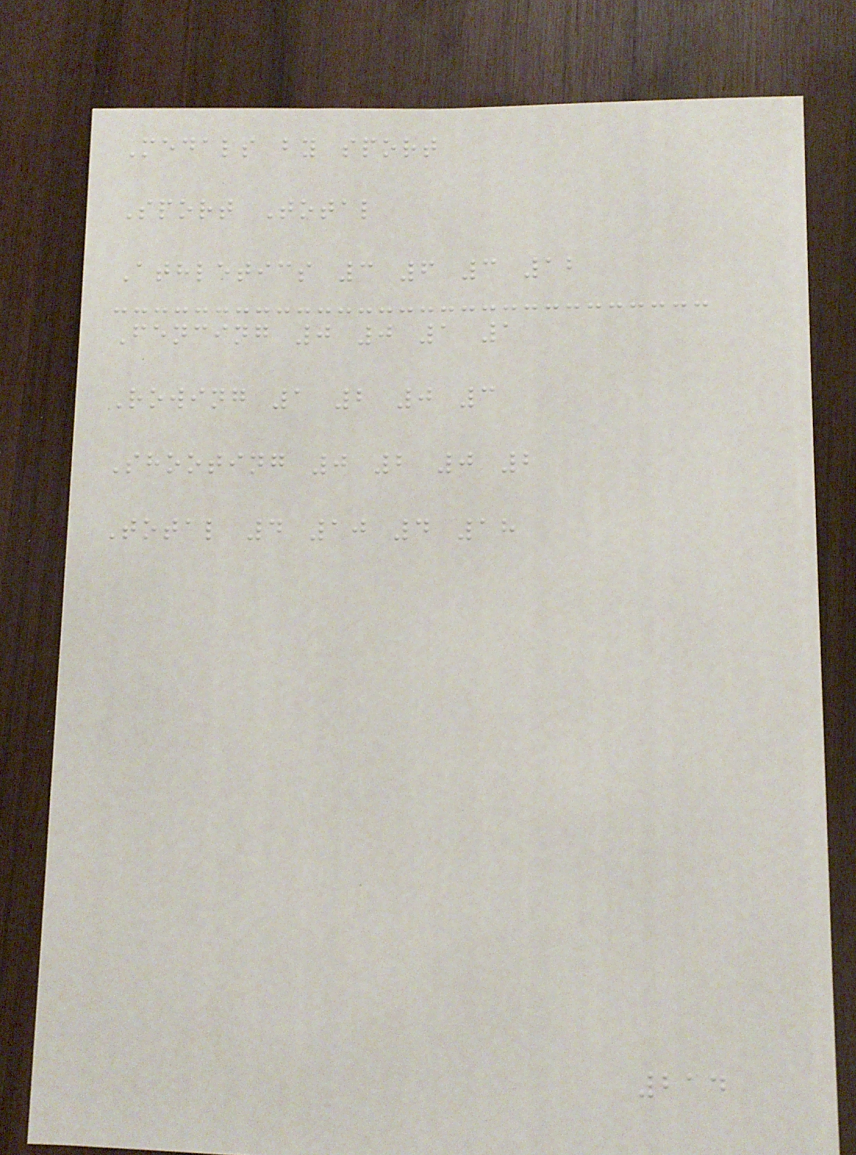Medals by sport
Sport Total
Athletics 3 6 3 12
Fencing 0 0 1 1
Rowing 1 2 0 3
Shooting 0 2 0 2
Total 4 10 4 18
214
